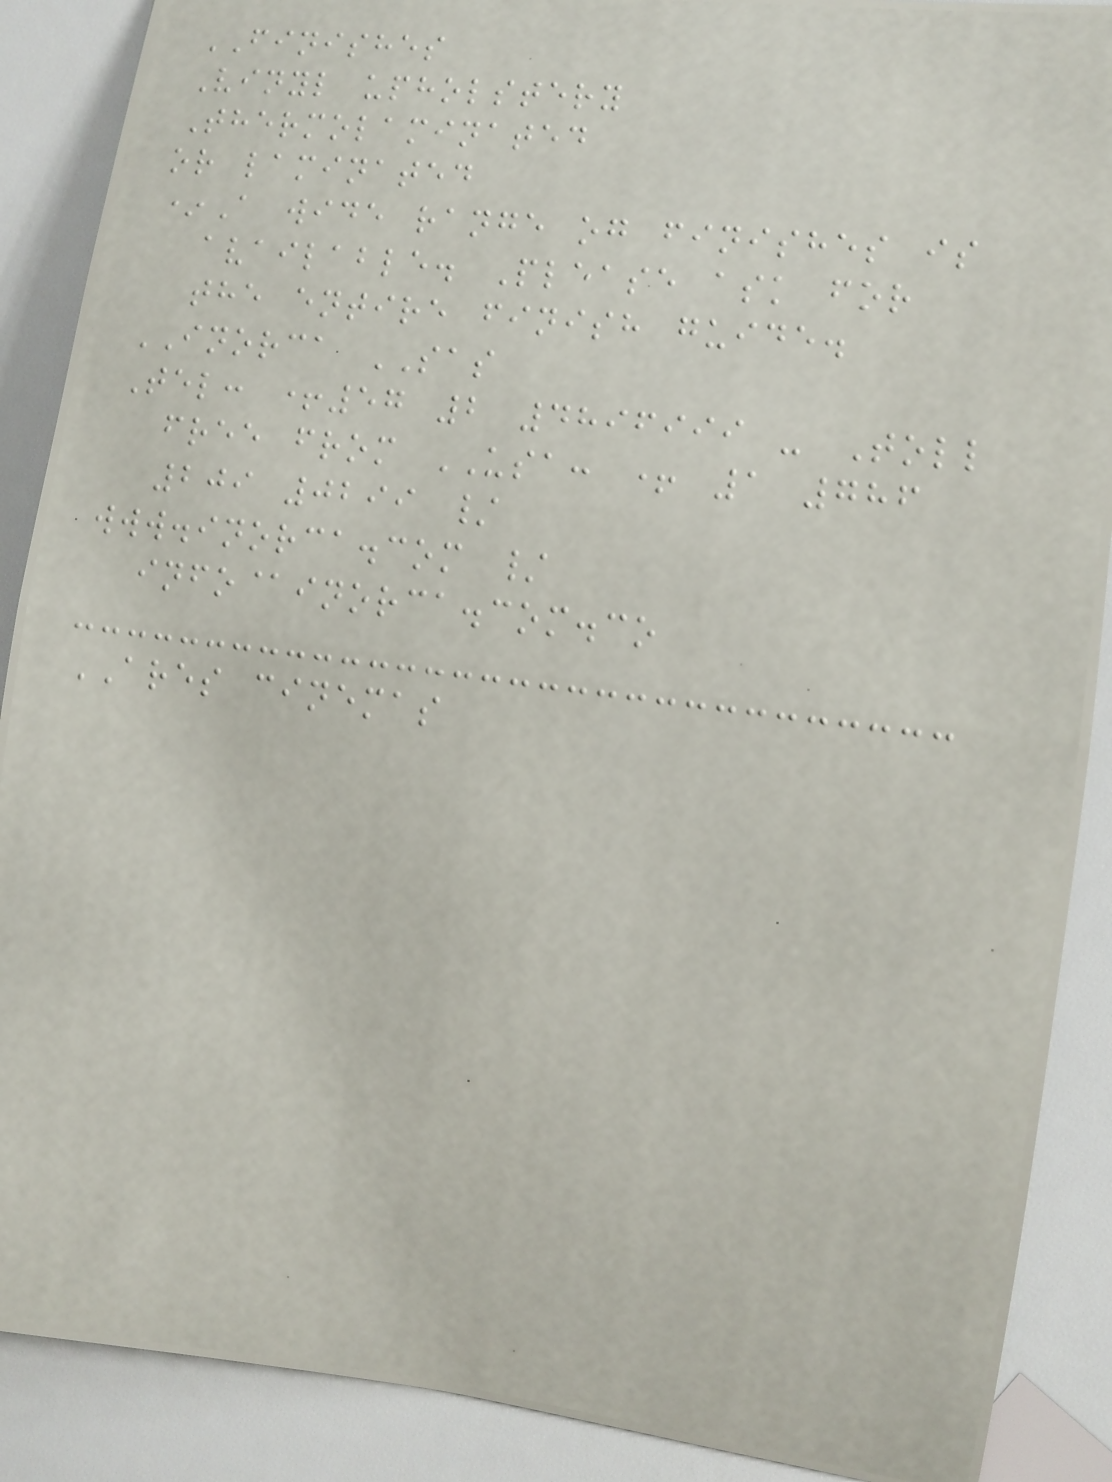FINISHES
Vinyl upholstery
Thermolaminated
or laminated
*A wide range og finishes is
available. Please ask for
the entire finish guide.
INORCA SAS
Tel: +57 2 4896999 - Toll
free from USA: + 1 786
209 0299 /
www.inorca.com /
info@inorca.com.co
ARES cinemas
